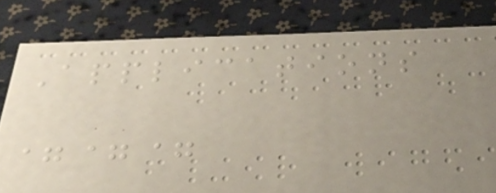Applications
===
